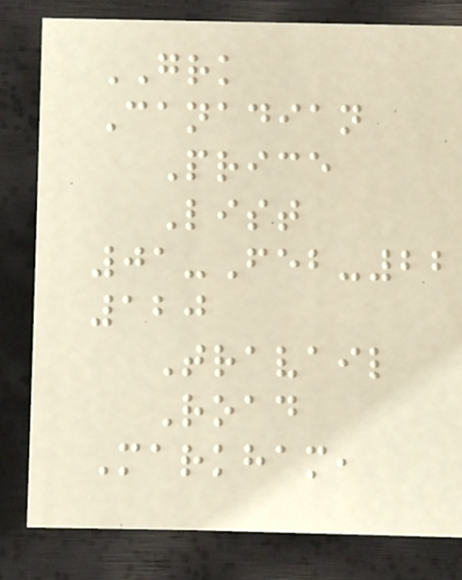GRK
Canadian
Price
List
01-Feb-22
120
Travail
Road
Markham,
